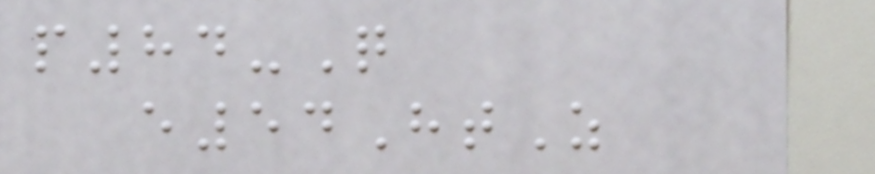p84-Q
e54HtZ
